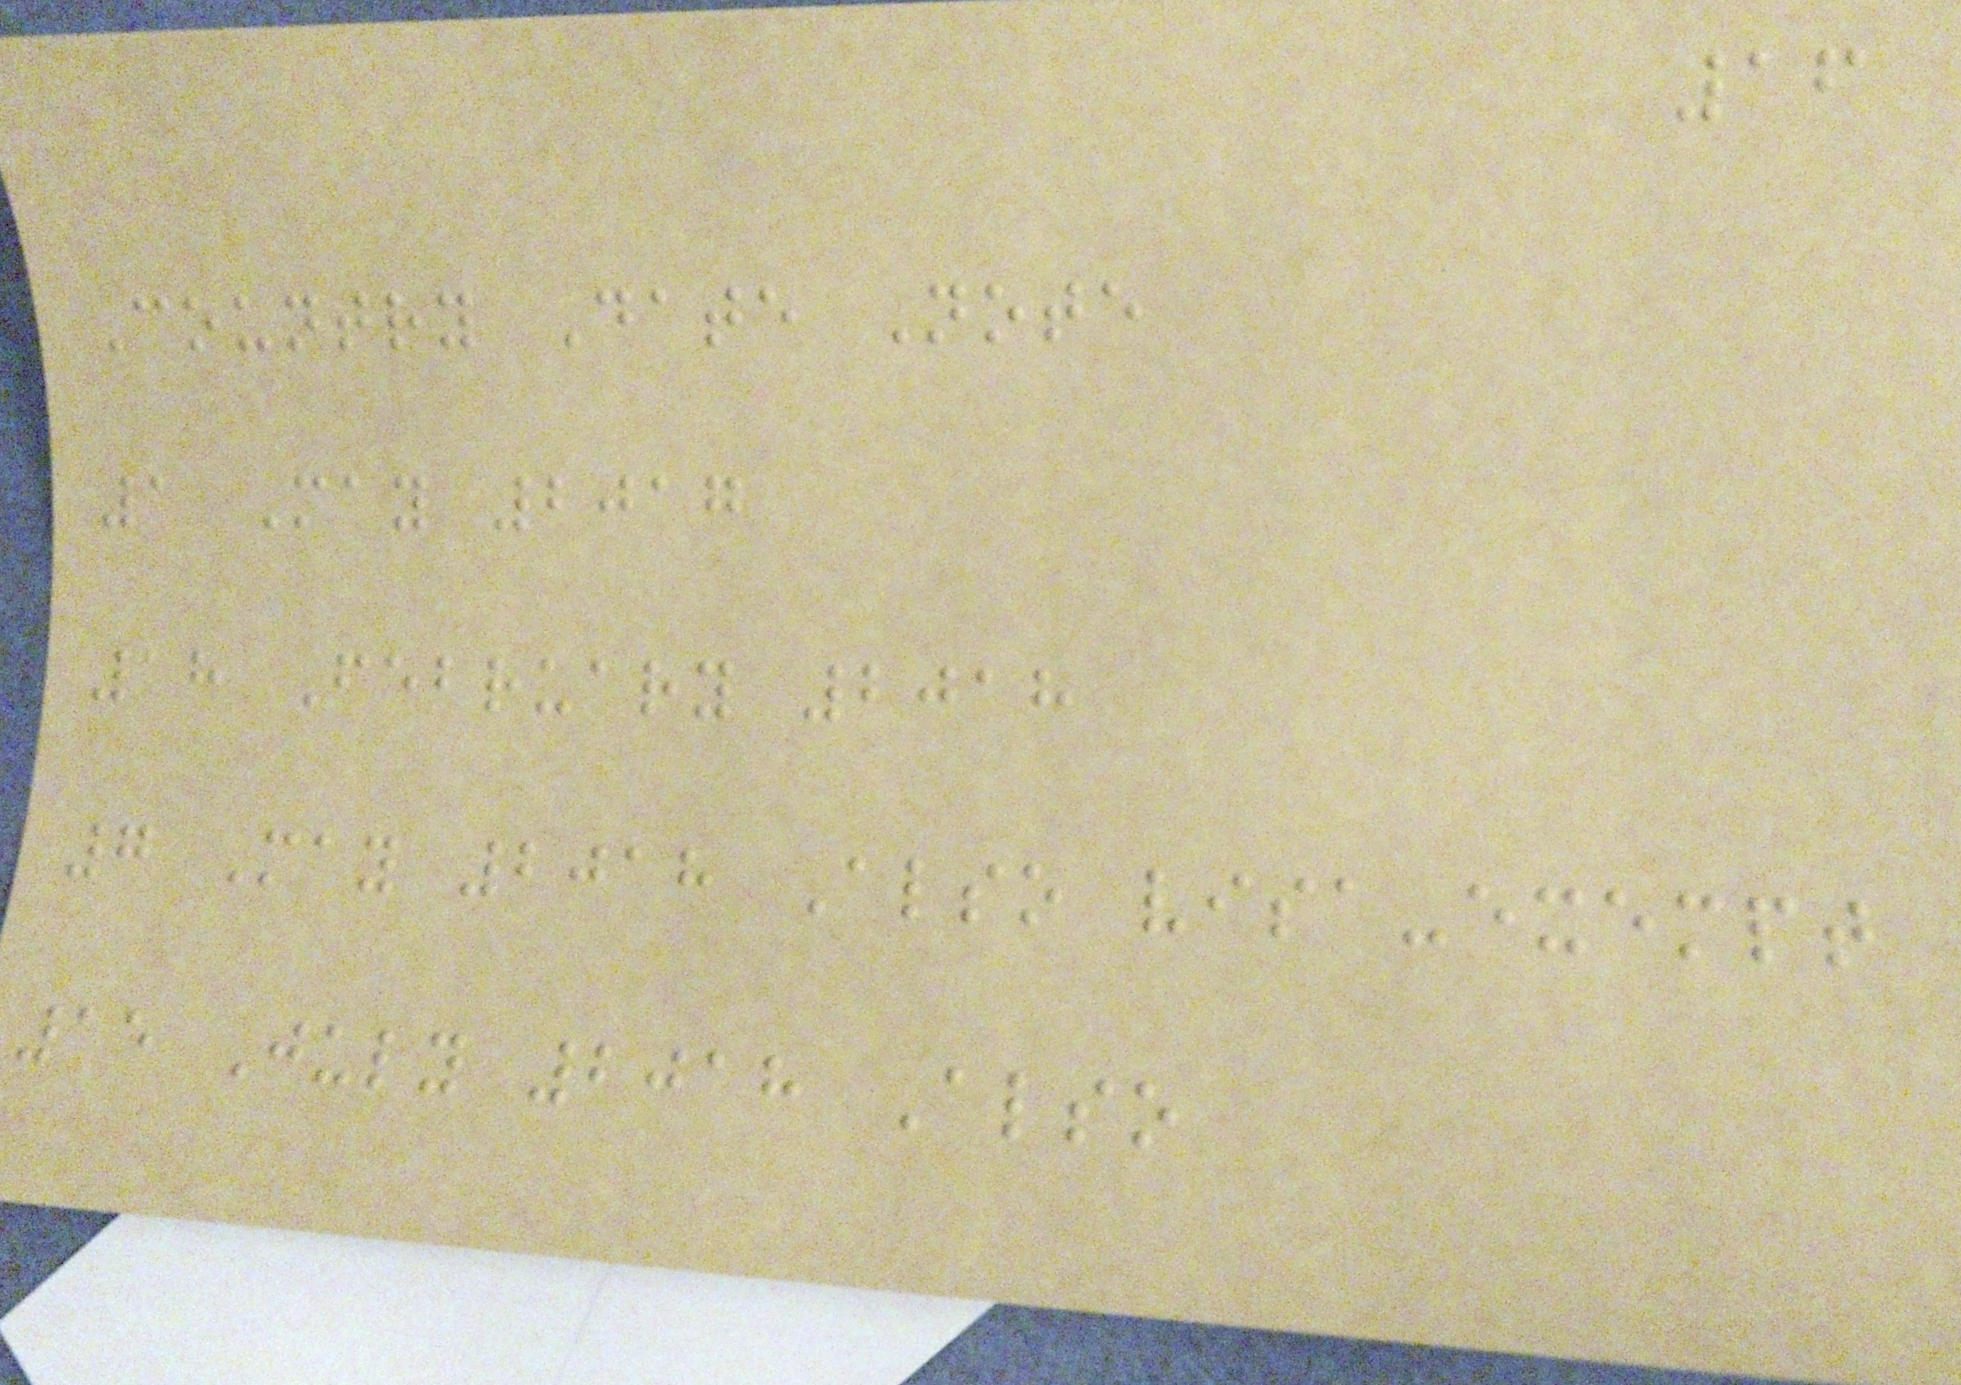16
Country Date Note
1 May 2017
18 February 2018
7 May 2018 Also visa-exempt
15 July 2018 Also
